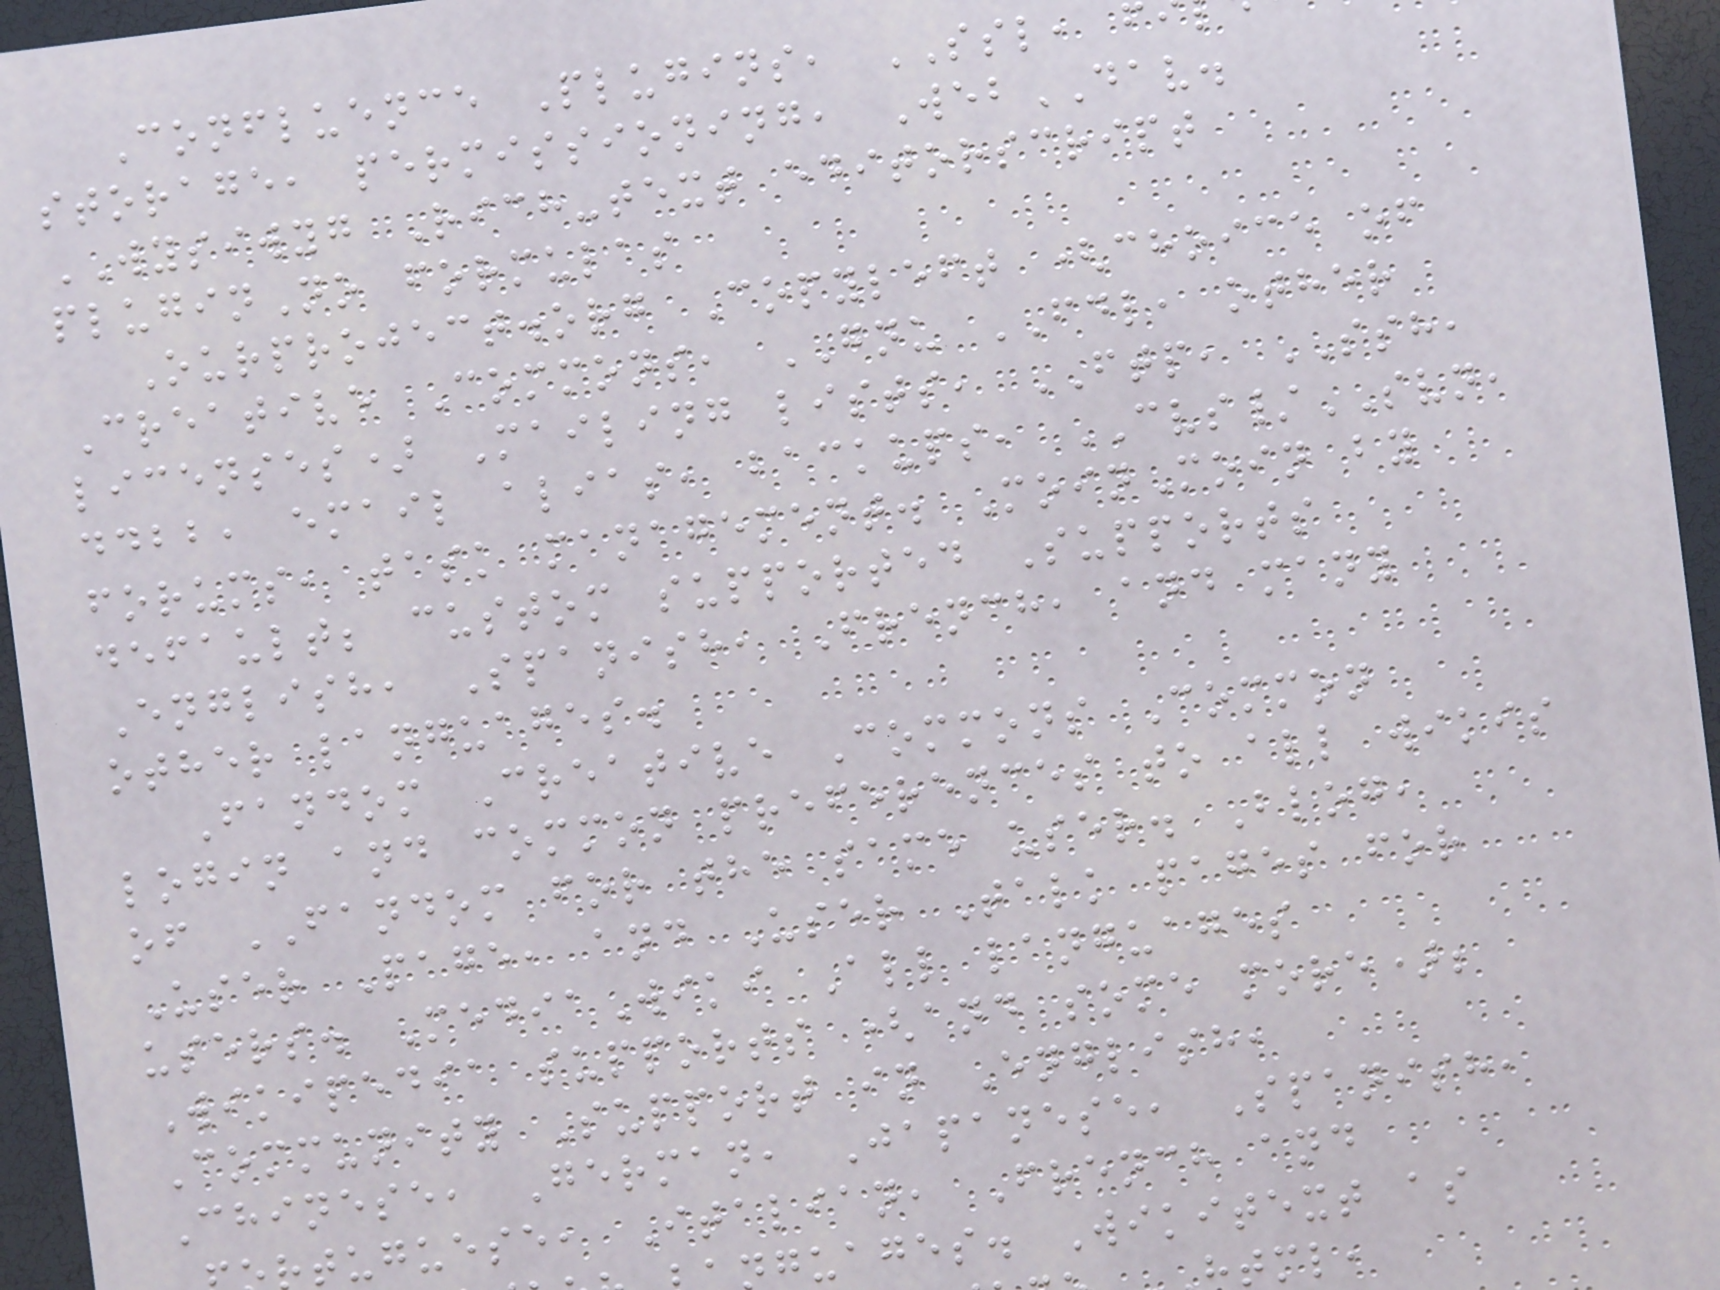Confluence Plugins, SSL, f
storage, permissioning, WebDAV.
WYSIWYG Rich-text editorscript
pluginNo formulas
Ourproject.org Copyleft (choice of
Creative Commons, GNU FDL, other
licenses) Mailing lists, FTP, SSH,
ddbb, email alias, backups, CVS/SVN,
forums, task management. MoinMoin by
default; custom supported Supports
English, Spanish, French, and many
other languages.
Fandom Creative Commons Common
login and common preferences to all wikis
of FANDOM for the same user. Blog,
User Page, and User Talk pages for
users. MediaWiki All languages
Wikipedia supports (and some more);
Community Support in English,
Chinese, German, Japanese, Spanish,
tuguese, Italian, French and
guages. Wikitext as
